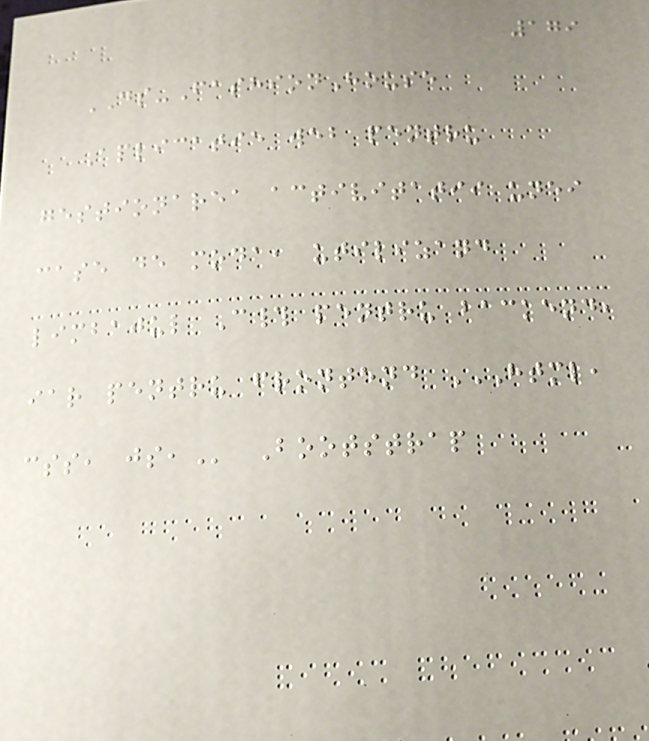179
DS-FashionHouse
Aplicatie web pentru
gestionarea activitatii unei
case de moda, utilizand
limbajul C# pentru backend,
iar pentru frontend HTML,
CSS, JS, Bootstrap
